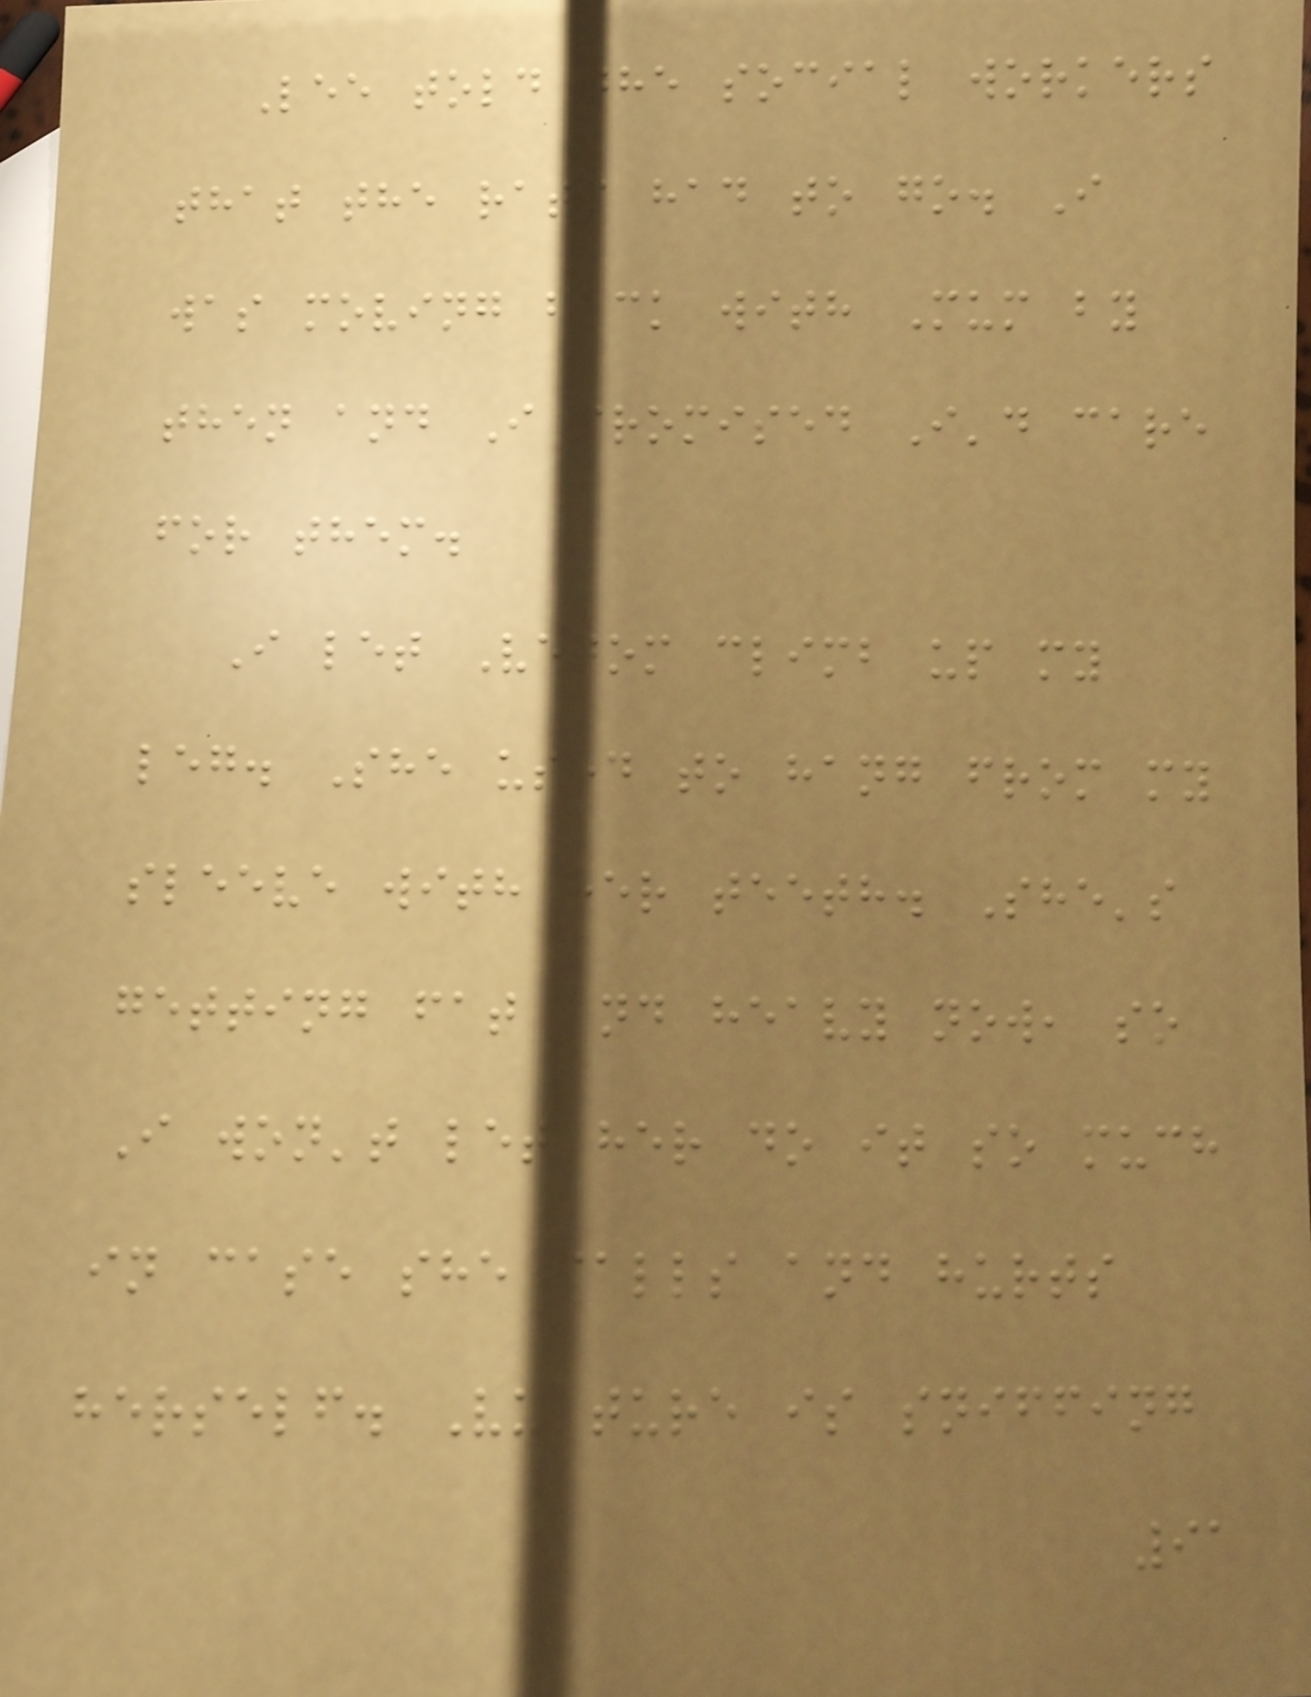Lee told the social workers
that the rats had to go. I
was moving back with Mum by
then and I promised I'd care
for them.
I let Venom climb up my
leg. She used to hang from my
sleeve with her teeth. She's
getting fat and heavy now, so
I won't let her do it so much
in case she falls and hurts
herself. Vulture is sniffing
91
